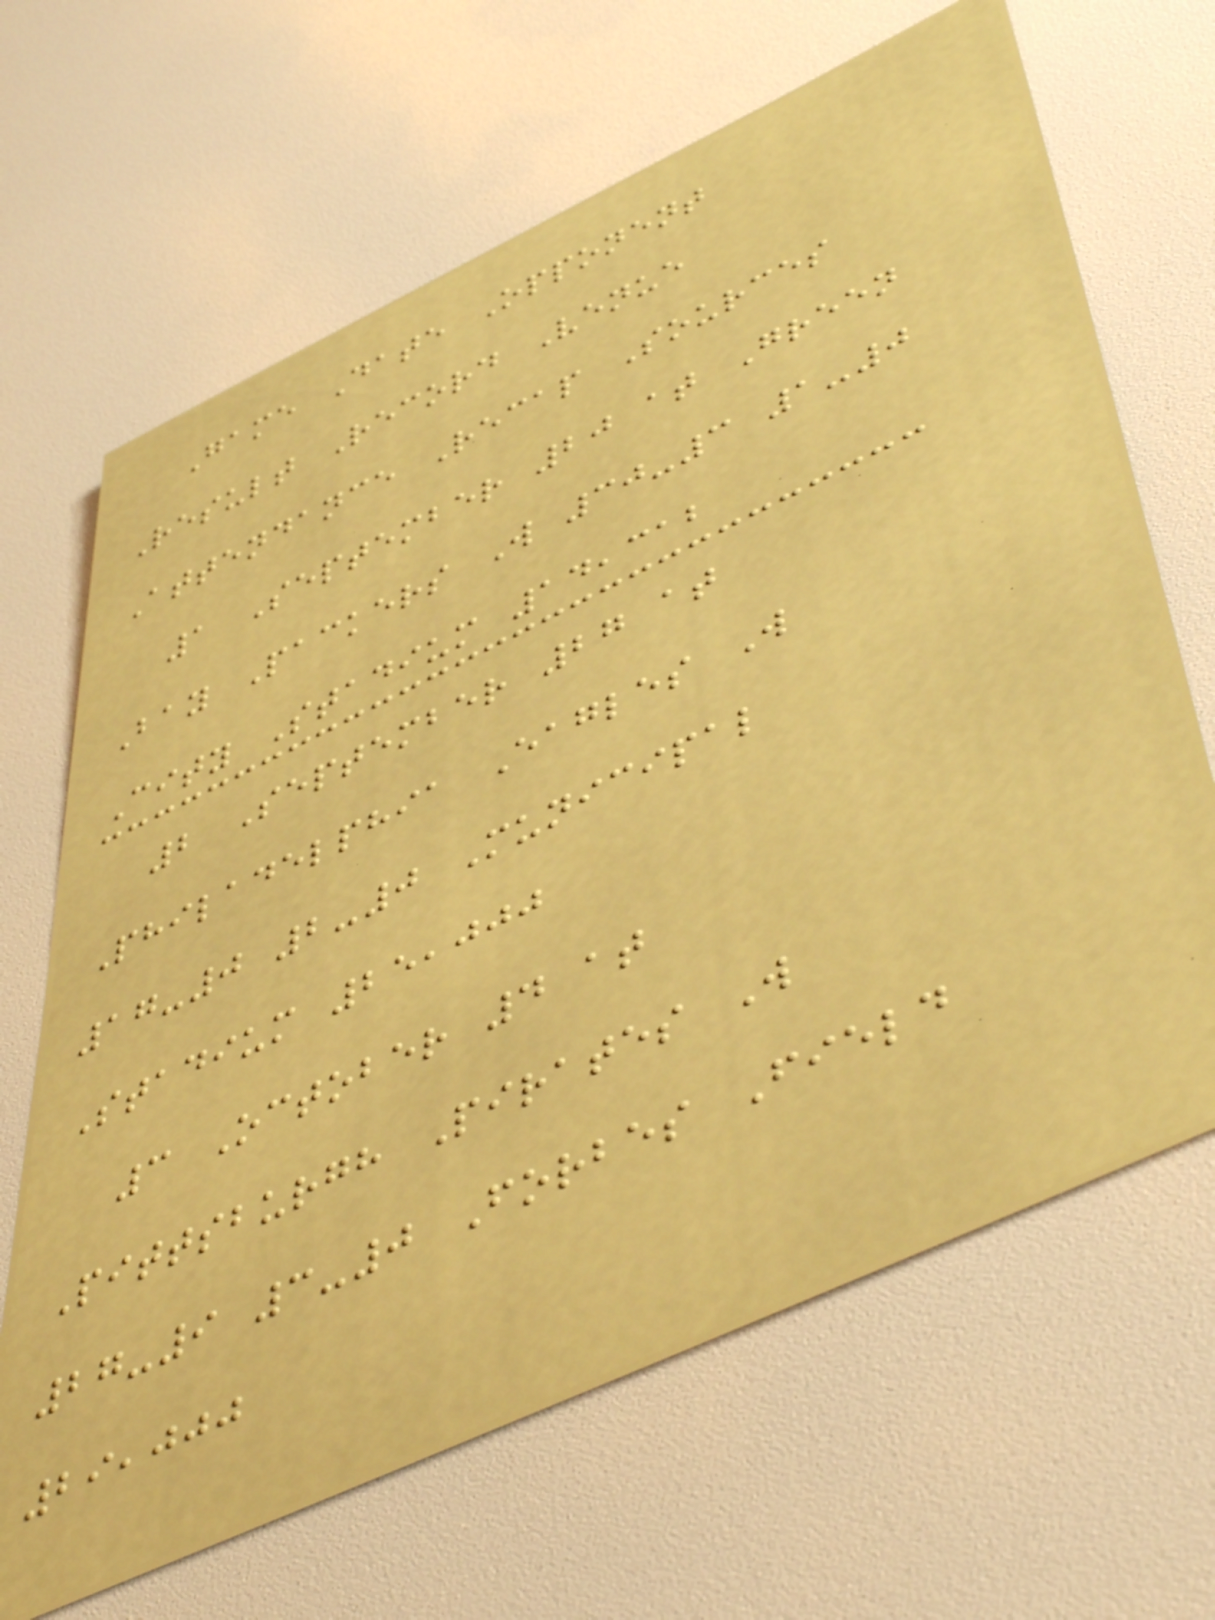Game Date Opponent
Result Record Venue
Attendance Recap Sources
1 September 20 at Green
Bay Packers W 30-3 1-0
City Stadium 14,312
2 September 27 at
Philadelphia Eagles W
17-0 2-0 Municipal
Stadium 25,000
3 October 4 at
Pittsburgh Pirates W
27-9 3-0 Forbes Field
29,000
